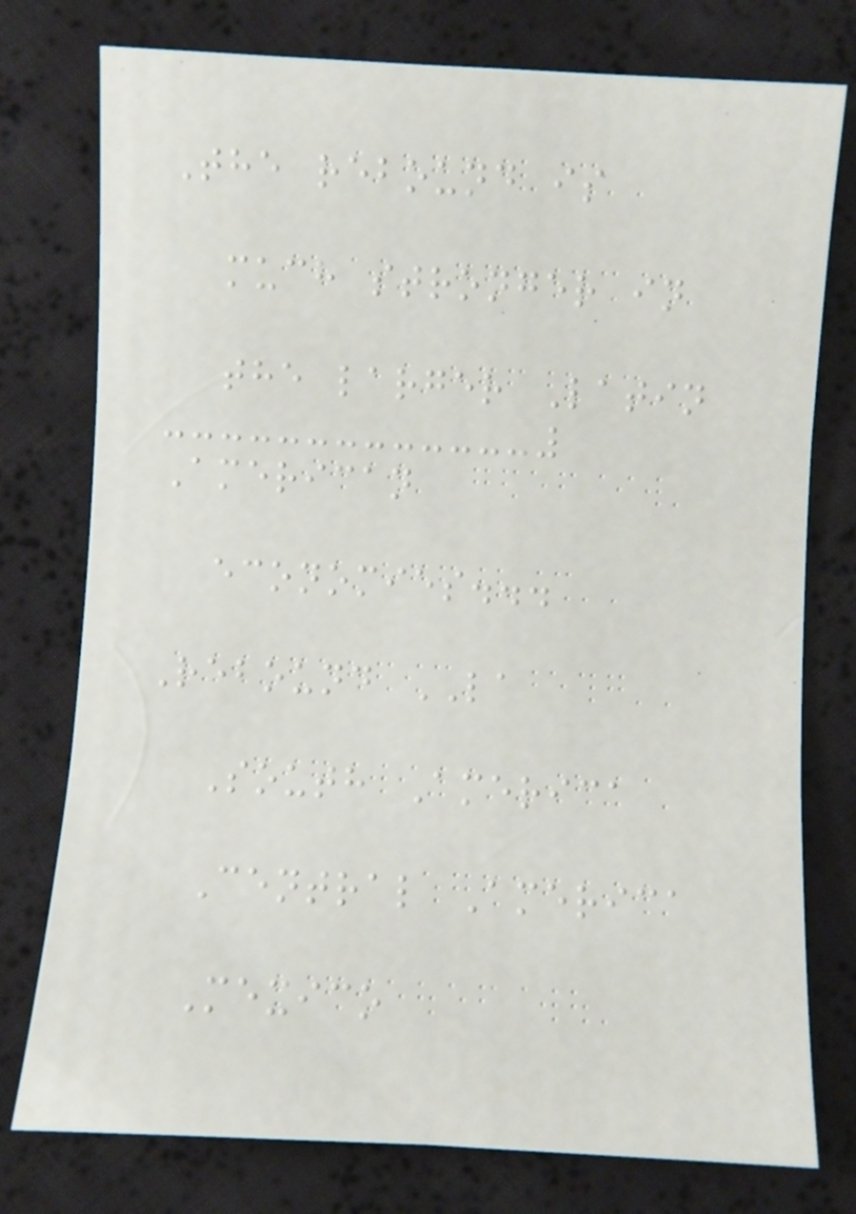The rebound is
much stronger in
the larger Latin
American
economies...
Rebound LA
South America
Central America
Mexico
